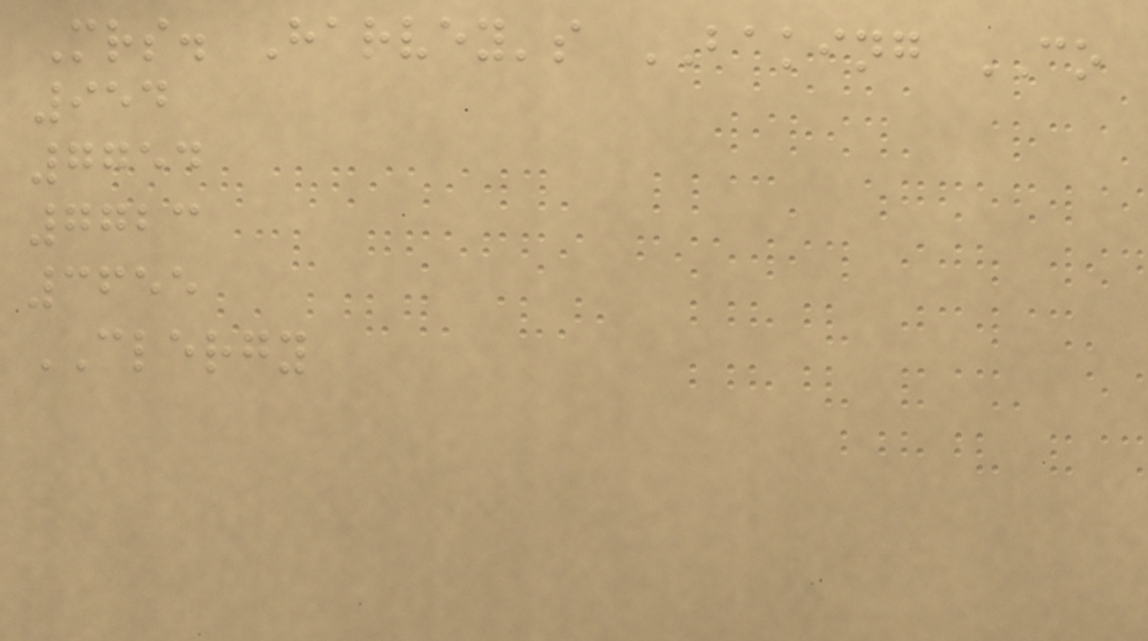Mrs. Harvey's BAKING CO
954
7754
7723
3655
CLERGY
